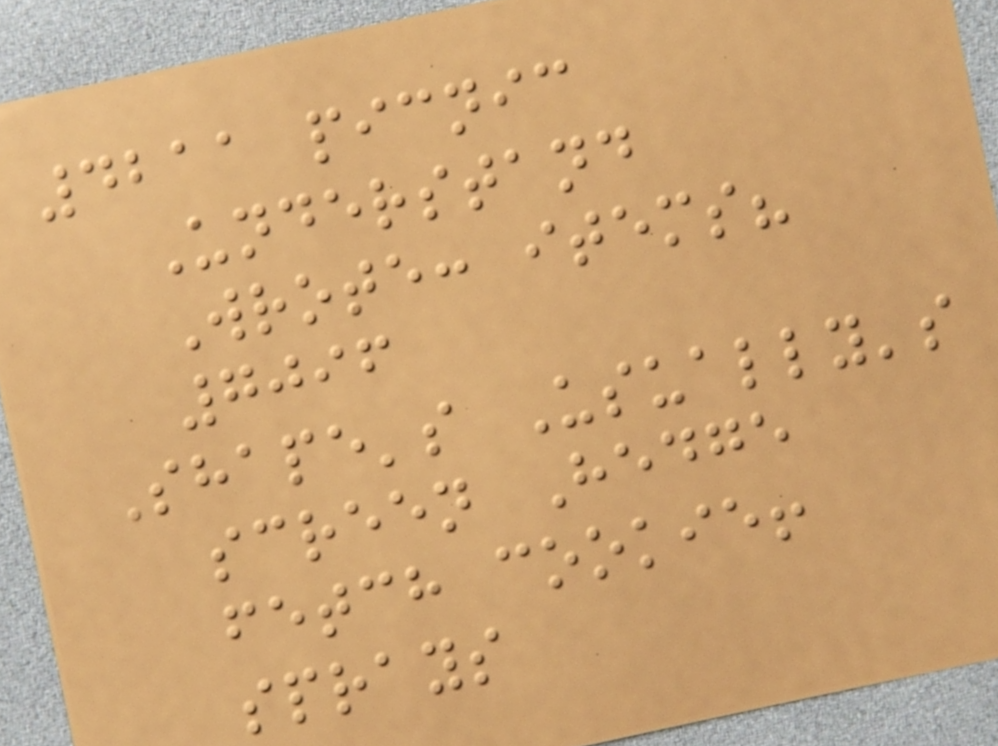4211 picnic
Understand
Wrote: items?
7096
Shape's Usually's
screen Hedge
fetch cookie!
sprays
